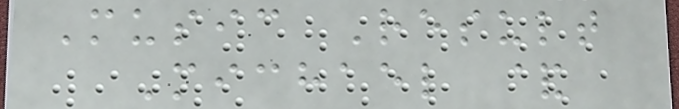Music Result
Michael &
